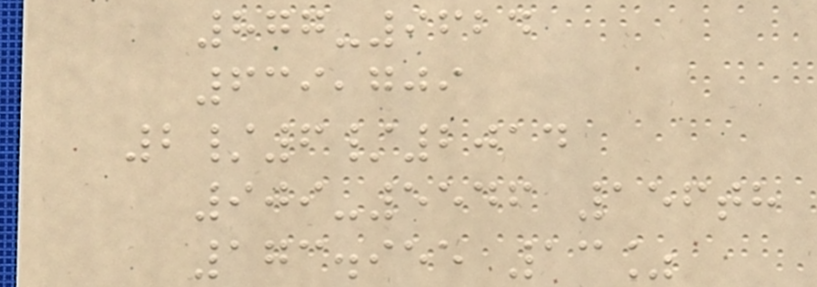877-9624
639,709
2/6/2014
909-5546 156th
173.955 13%
